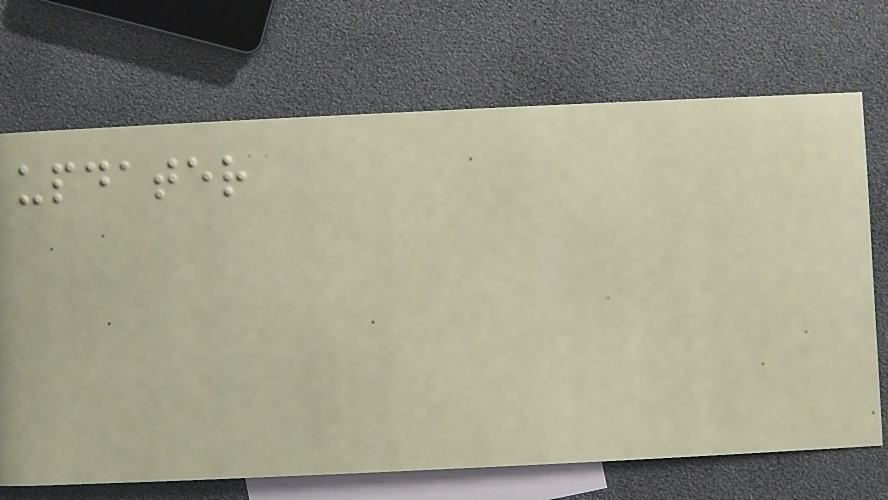updater
